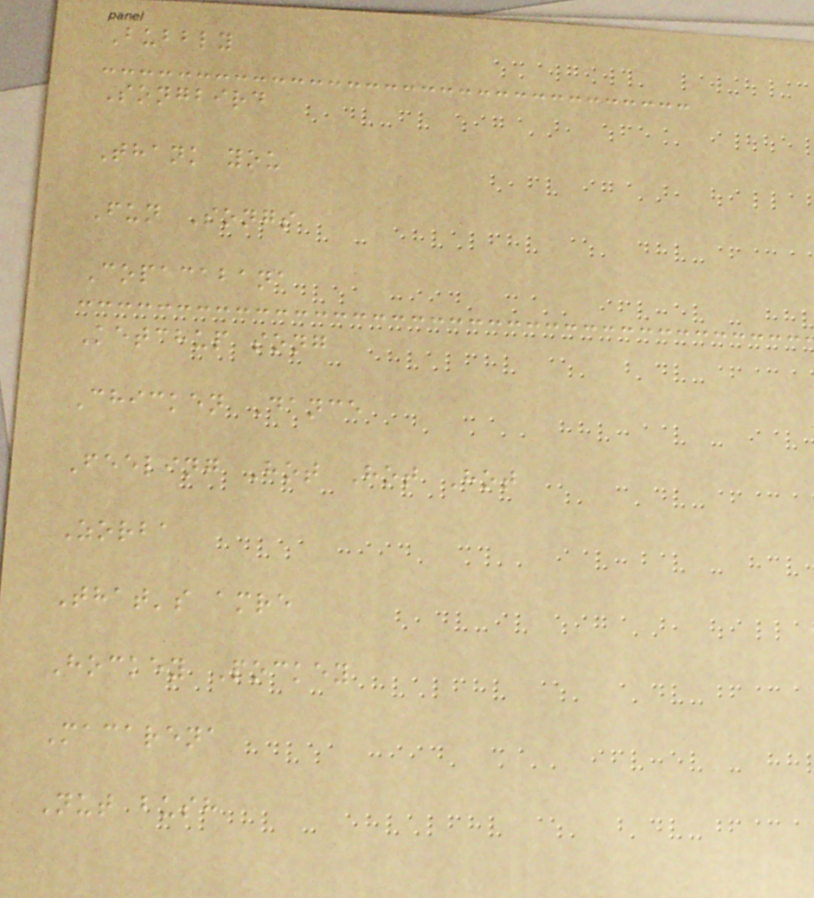Bubbly
Songbird
Thank you
Fun Songs
Copacabana
Ketchup song
Chicken Dance
Feeling Hot Hot Hot
Zorba
That's amre
Hockey Pockey
Macarena
Nut bush
